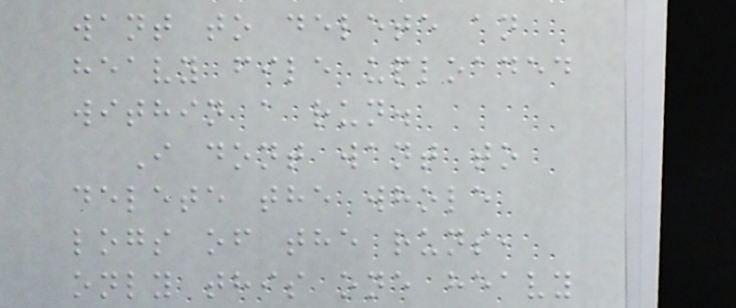want to delete an
heavy file uploaded
within a run.
I dont want to
delete the whole
logs of the runs,
only this one heavy
